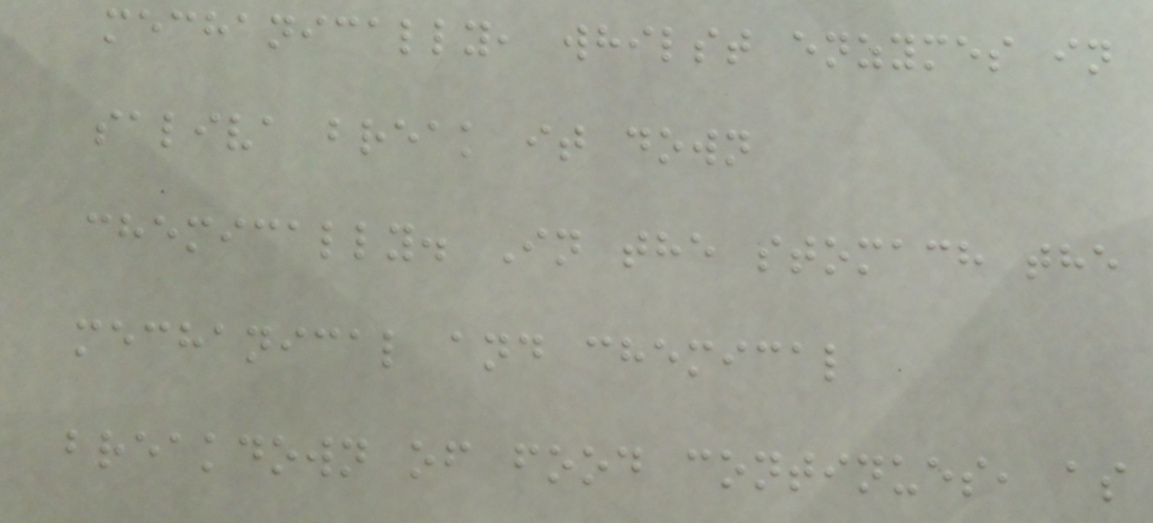mechanically, whilst enzymes in
saliva break it down
chemically. In the stomach the
mechanical and chemical
breakdown of food continues, as
